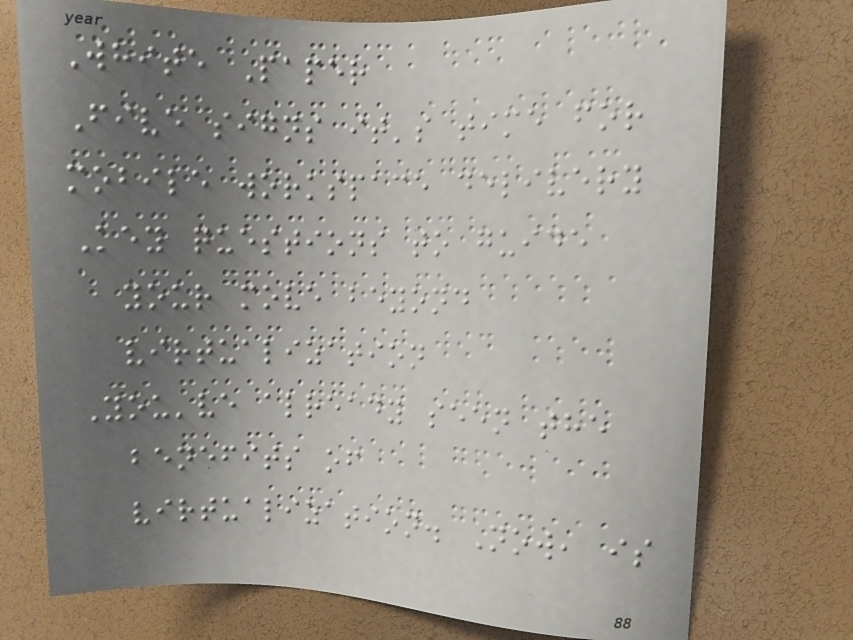White Paper
Five signs it's time for
mobile workspace delivery
Key questions to guide
your move beyond
virtualization
You've already seen the
benefits of
virtualization. Now, is
